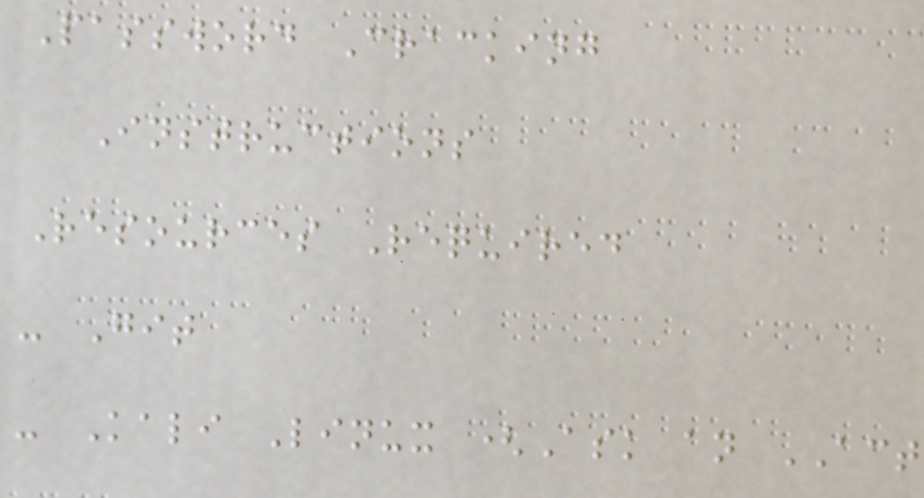Password Cracking
Instructions
Resources Required
- Git
- Kali Linux (Ask an ACT
